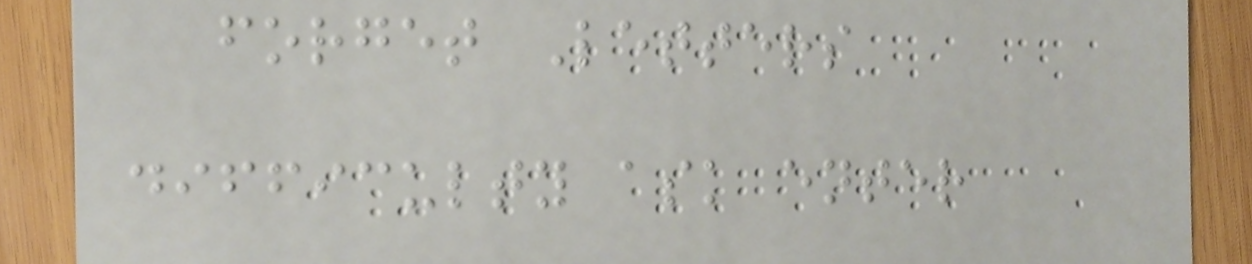forget Letters
difficulty ask enter
